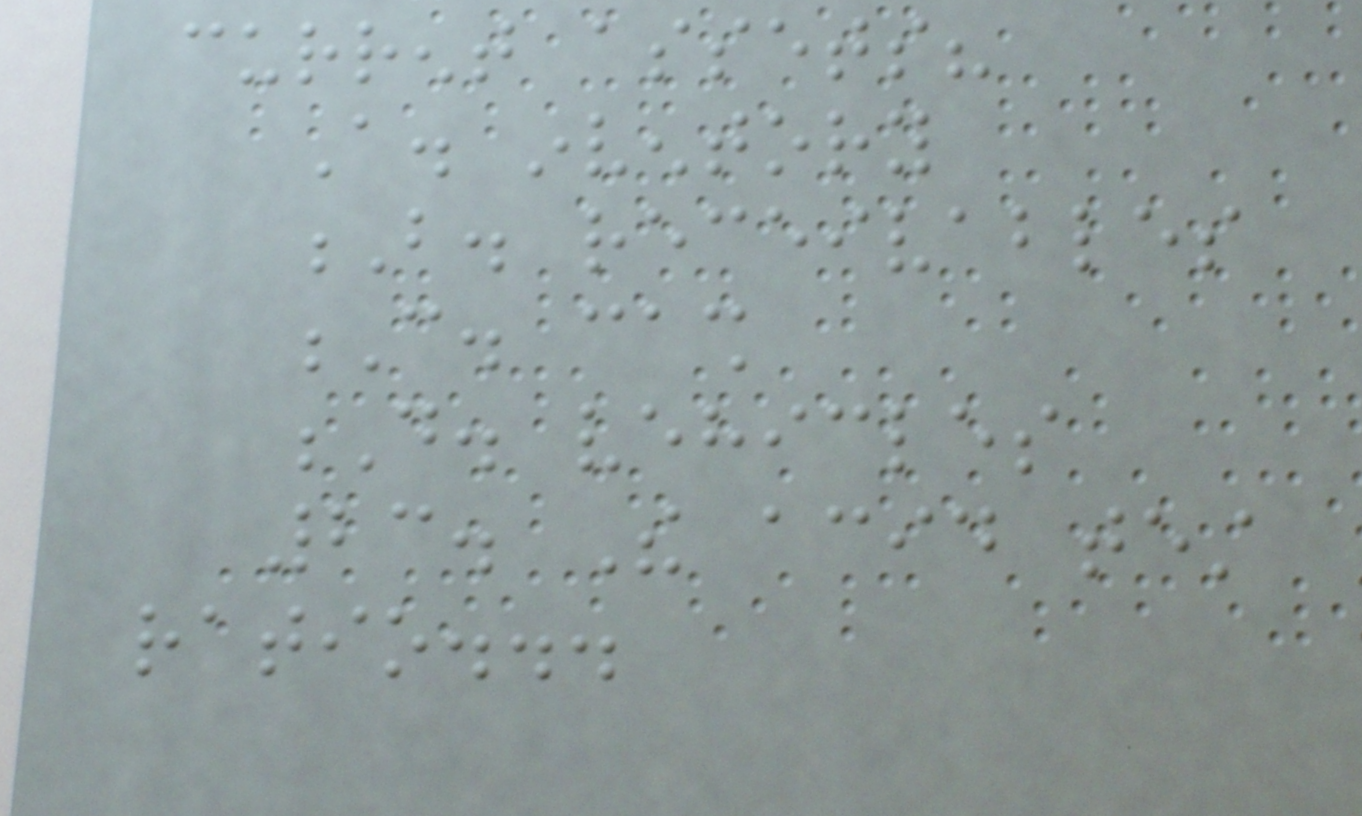current assets?
A. inventory
B. receivables
C. cash
D. vehicles
23. The acid test
ratio...
